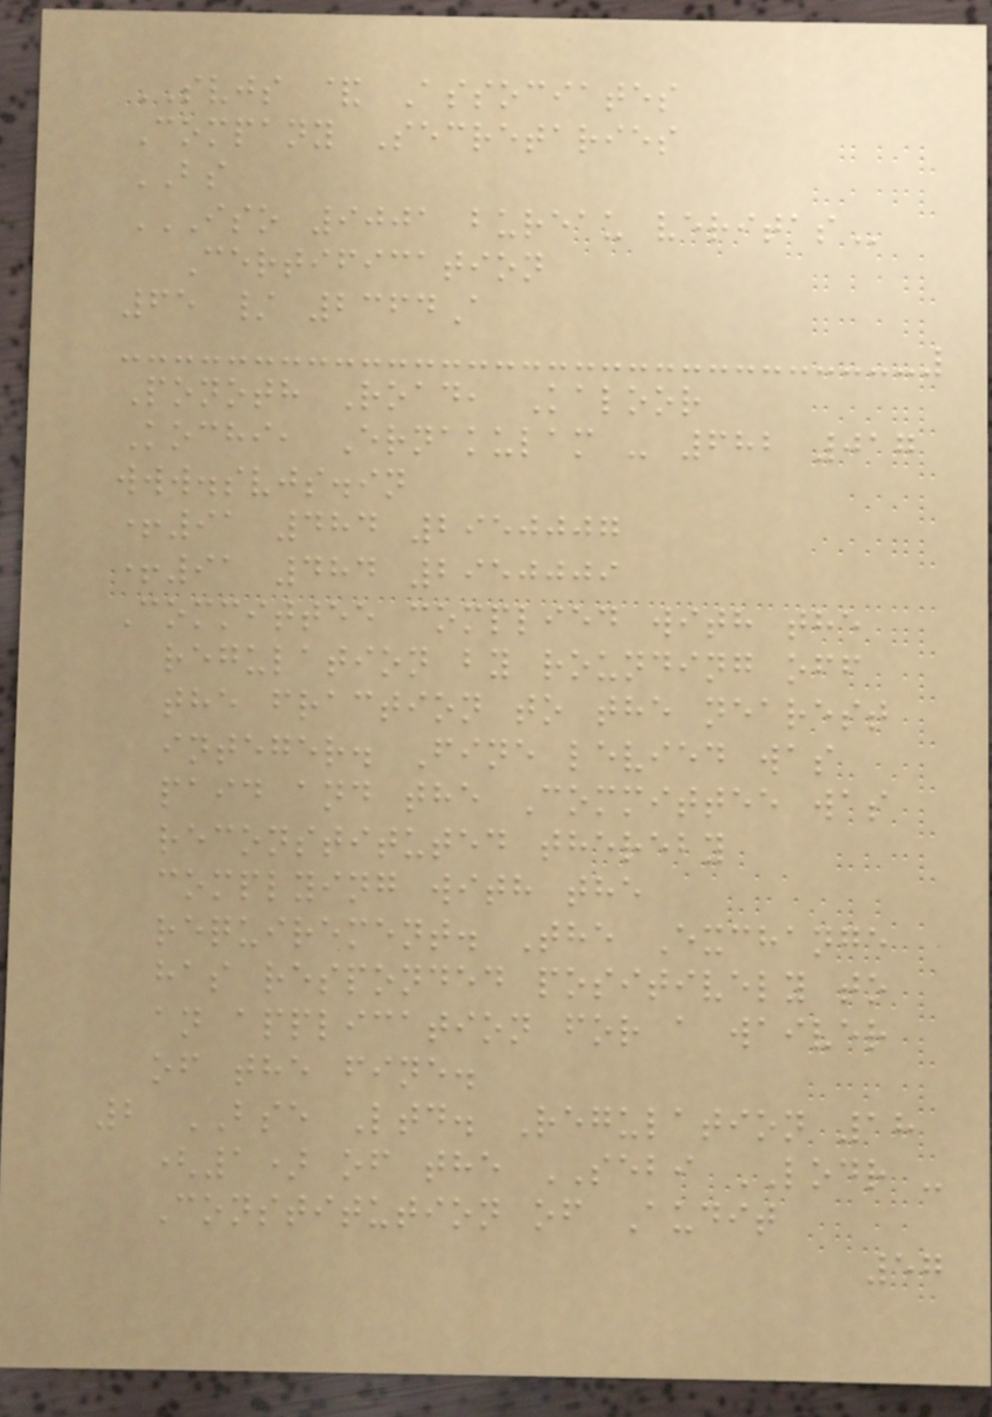SVJS & Associates
Company Secretaries
BS
ISO 9001 BUREAU VERITAS
Certification
65 / 2364A
Ponoth Road, Kaloor
Kochi, Ernakulam - 682 017
www.svjs.in
+91 484 2950007
+91 484 2950009
Committee complied with the
regulation by rounding off
the fraction to the nearest
integer. Fine levied was
paid and the Committee was
reconstituted thereby
complying with the
requirement. The Exchange
has responded positively to
an application for a waiver
of the fine.
2 BSE Ltd. Regulation 18
(1) of the SEBI LODR -
Constitution of Audit
57
